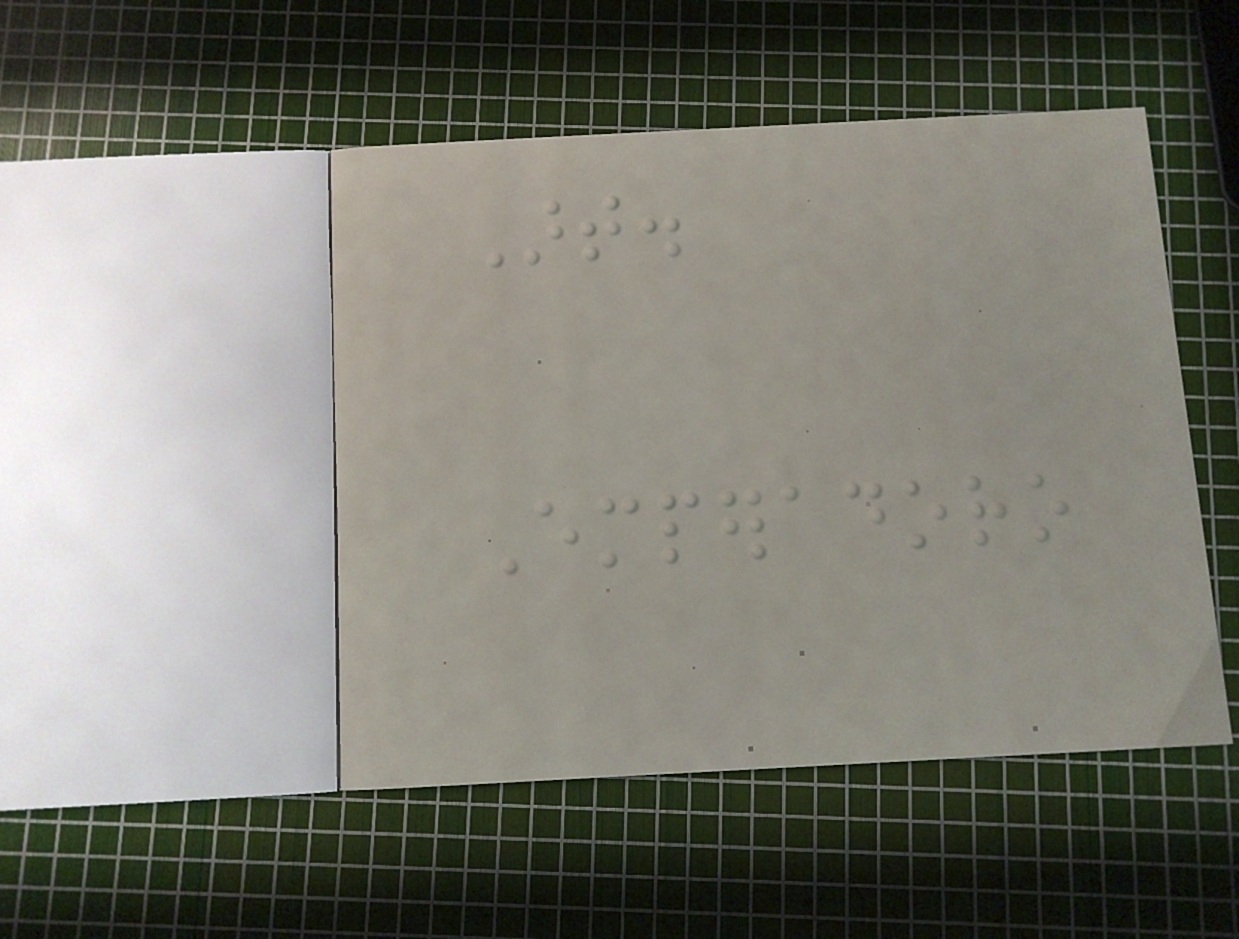Art.
Emperadoro
